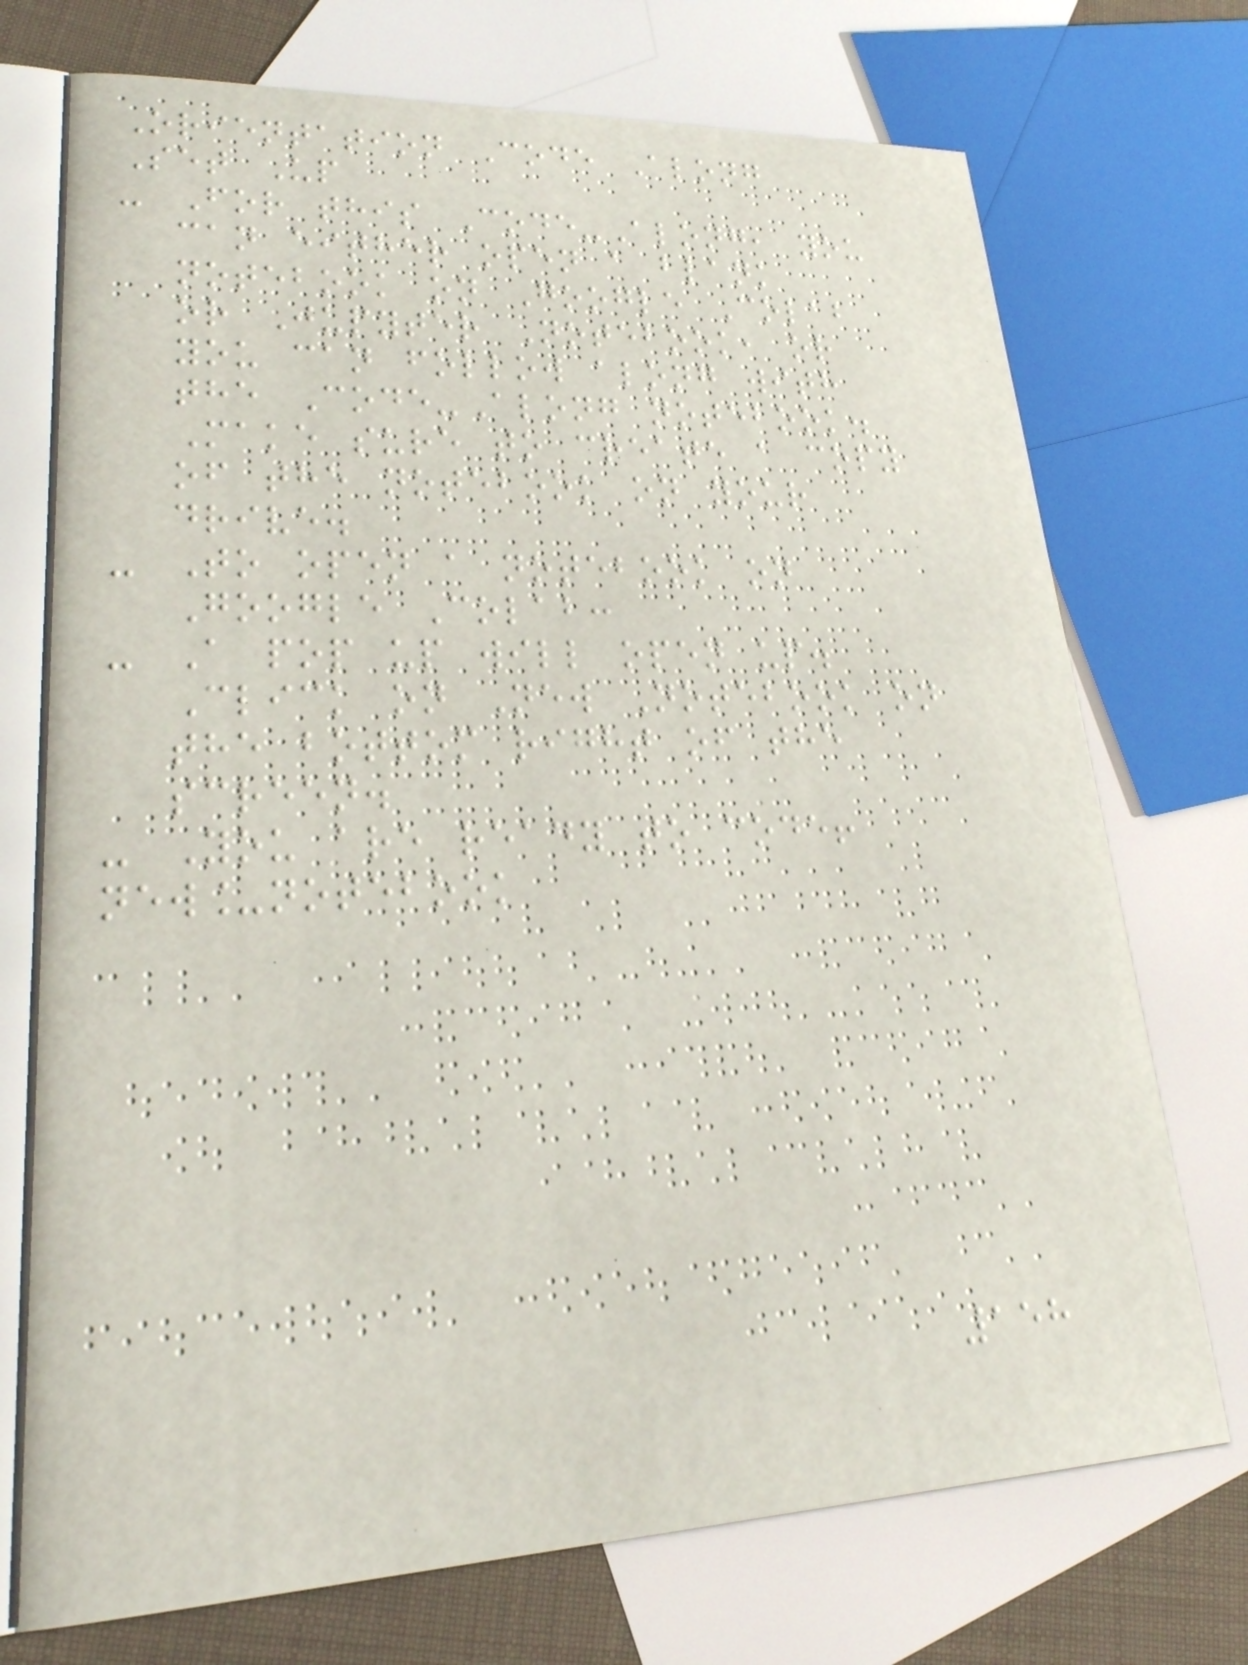Orientation Code Along
Set Up
- For this Code-Along, you
can either open a blank
notebook on Google Colab
or Jupyter Notebook, or
you can follow along with
the Code-Along notebook.
Make sure to create a copy
of the notebook on your
drive.
- To open a notebook on
Google Colab:
- A pop up will open up.
Click on New Notebook on
the bottom right of the
screen.
- You are ready to code!
new_notebook
158
